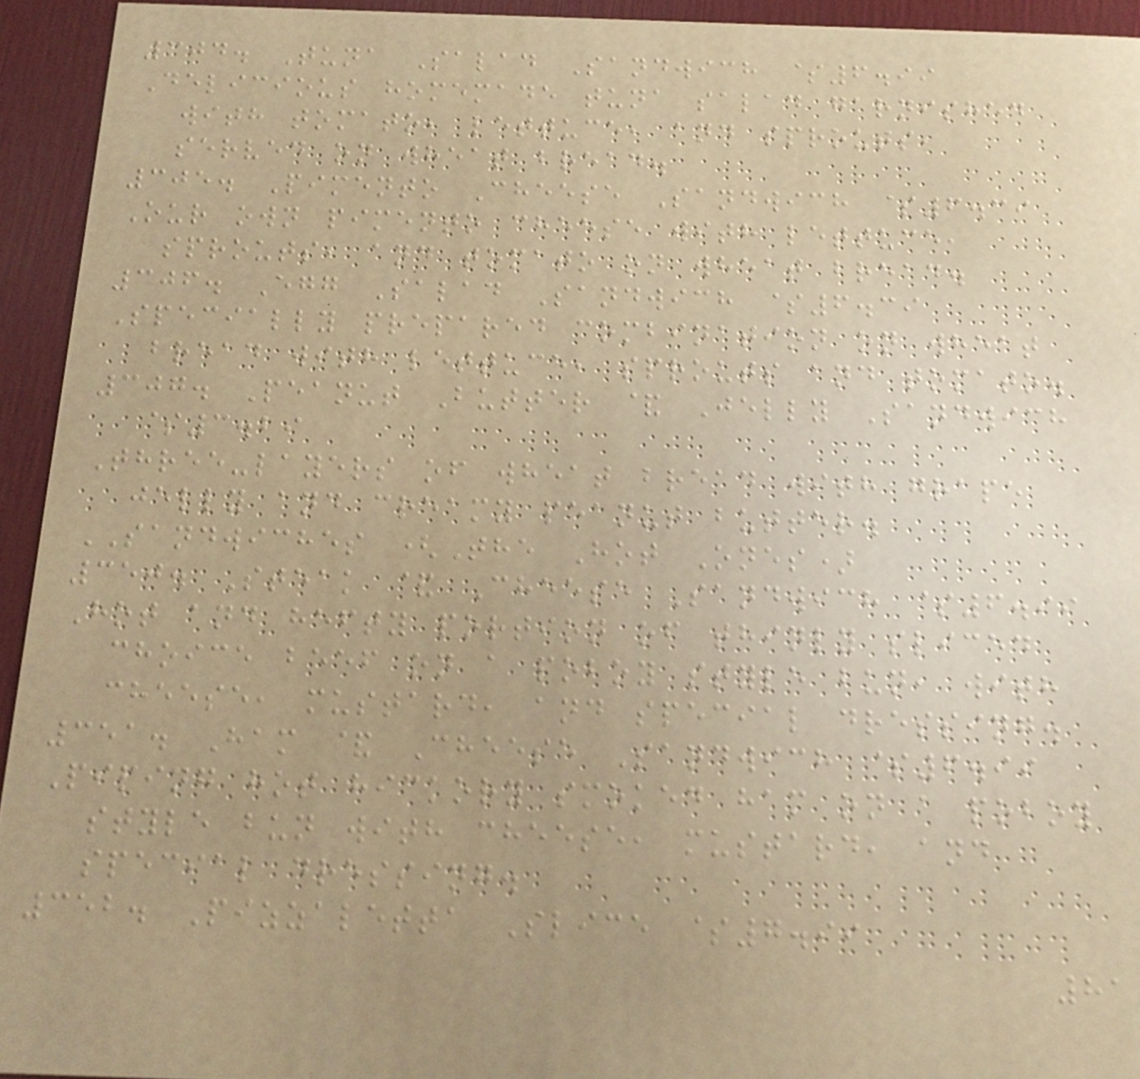304. Tuna Salad Sandwich $6.99
Delicious homemade tuna salad garnished
with tomato, lettuce, and sprouts,
served on wheat bread.
305. Pimento Cheese Sandwich $6.39
Our own pimento cheese with lettuce,
sprouts, and tomato on wheat bread.
306. Egg Salad Sandwich $6.39
Specially prepared combination on wheat
bread with lettuce, sprouts and tomato.
307. Peanut Butter & Jelly Sandwich
$3.29
Three-layers of wheat bread with grape
jelly and creamy peanut butter.
SANDWICHES (The Hot Ones)
350. Steak & Cheese Sandwich $6.99
Hot and hefty portion of thinly sliced
choice beef on a poboy style bun, with
cheese, mustard, and special dressing.
351. Ham & Cheese Sandwich $6.99
Piping hot hickory smoked ham on a poboy
style bun with cheese, mustard, and
special dressing.
352. Pizzaletta Slice $7.99
81
